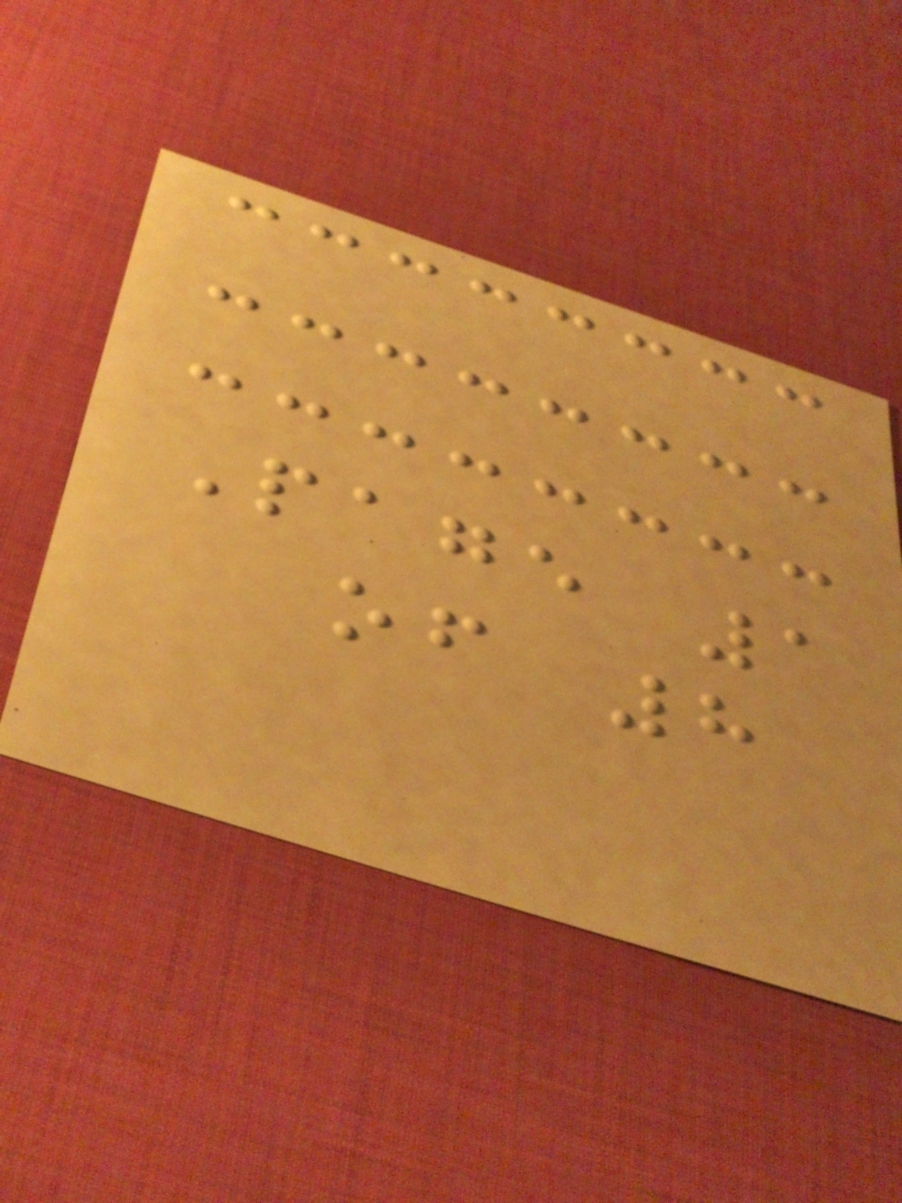Page 1
of 8
